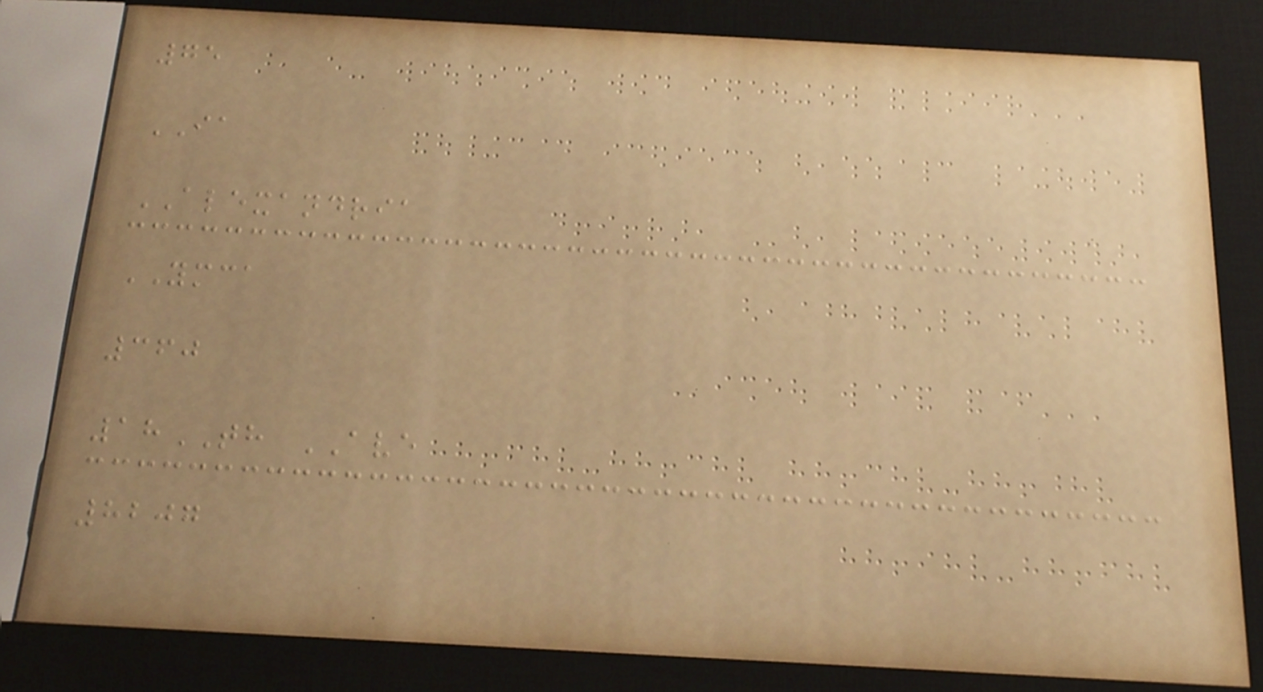75
IA
ALEXANDRIA
YMCA
360
18TH AVE
8207
